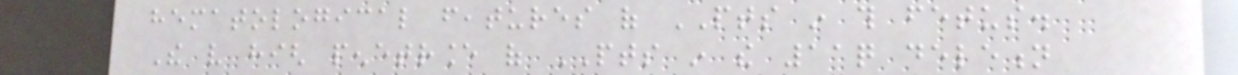hematological features of PTS in this fetus.
The very high penetrance of PTS in the 11q deletion
